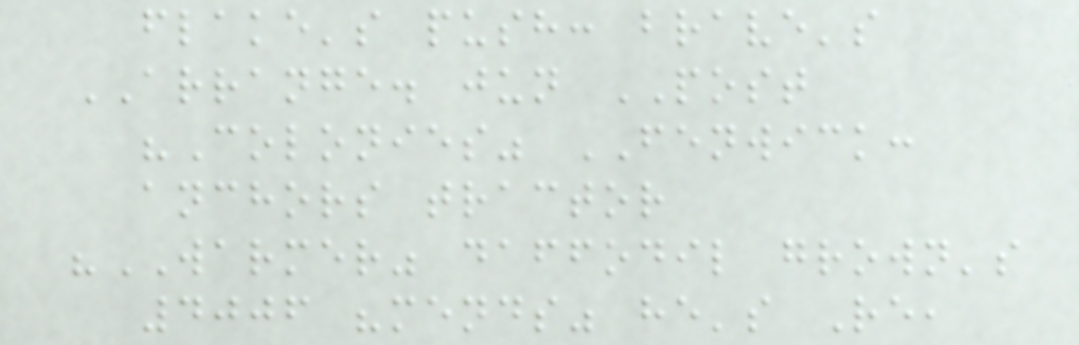flake's push: brave's
ARRANGE. jun POST
"Colonies" FENWICK:
anchors tractor
"WARMER" daffodil grown's
4006 "mends" he's Re,
